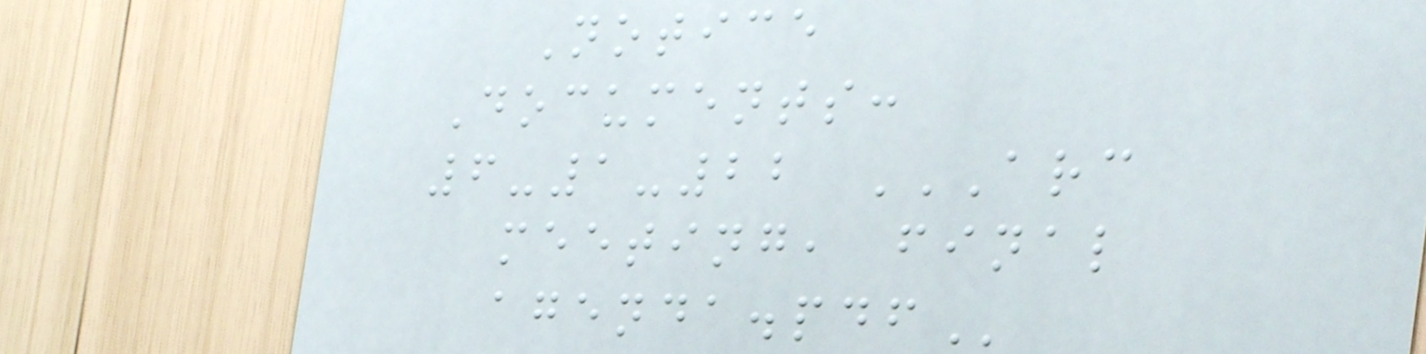Notice
Documents:
6-1-22 ARC
MEETING, FINAL
AGENDA.PDF
